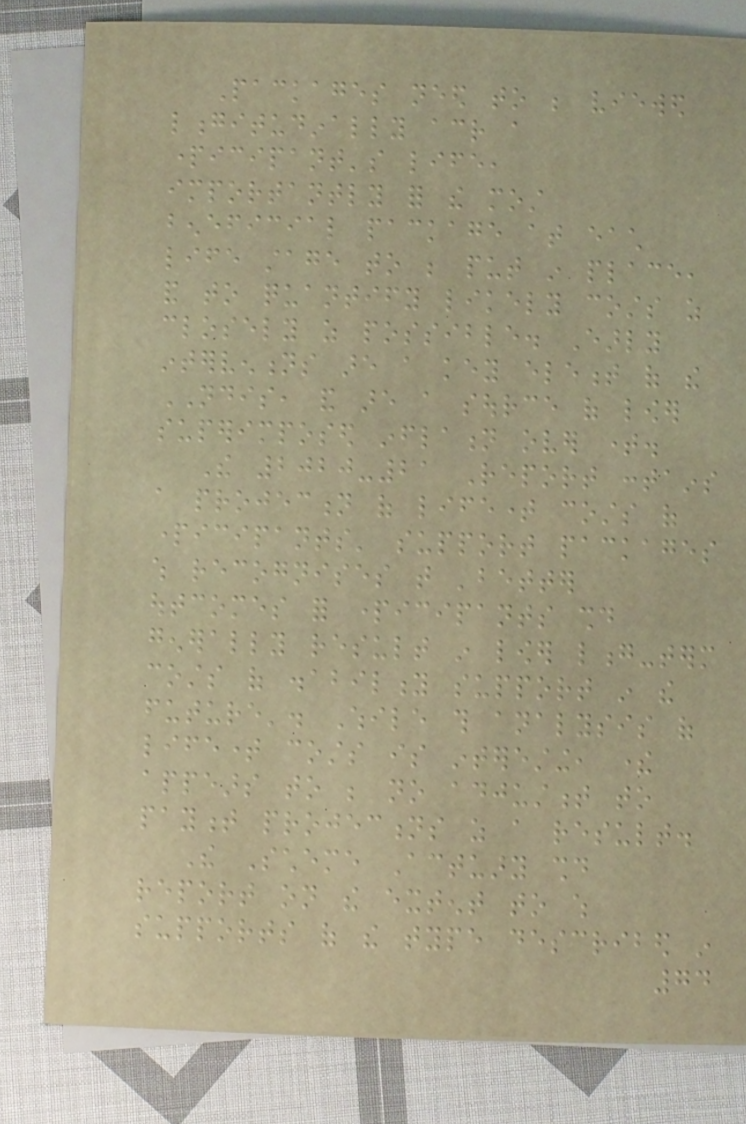Packages need to be viewed
longitudinally across a
participant's life,
importantly for the most
beneficial package at each
life stage to be put in place,
and to quantify likely costs as
closely as possible. Early
interventions are a key element of the
NDIS, and are a source of lower
superimposed inflation over time.
The 2020-21 Report contains
a projection of lifetime costs of
participants' support packages
which recognises that 'better
outcomes for participants should
generally result in lower long-term
costs of disability support in the
future'. While this analysis of
lifetime costs is interesting, there
appears to be no adjustment to
payment projections as a result.
The Scheme Actuary should
report on the extent to which
supports of the type described in
74
